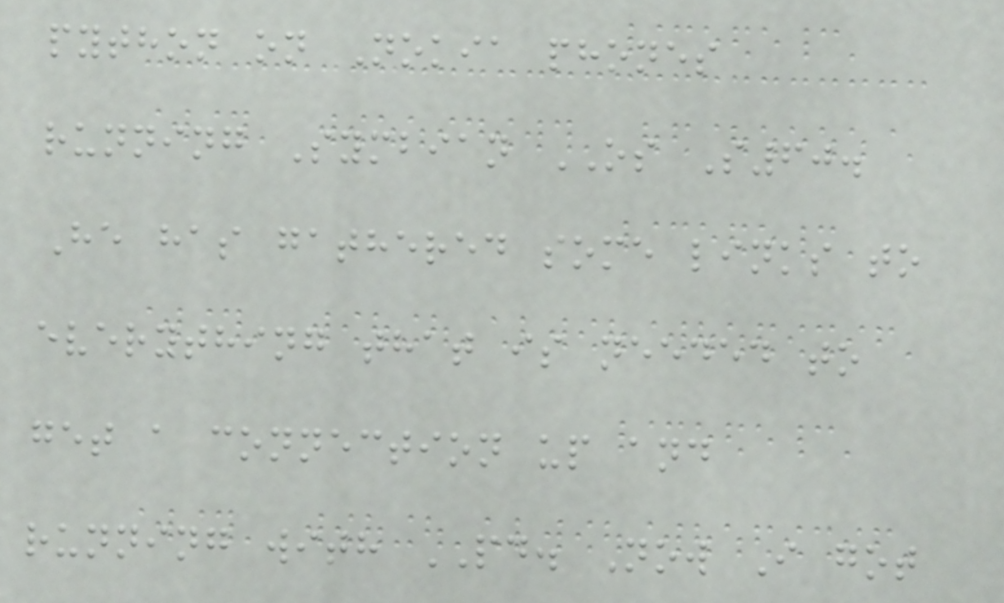python on Nokia phones
running Symbian OS S60.
He has gathered some links to
everything that is needed to
get a connection up and
running with PD. Now I got
